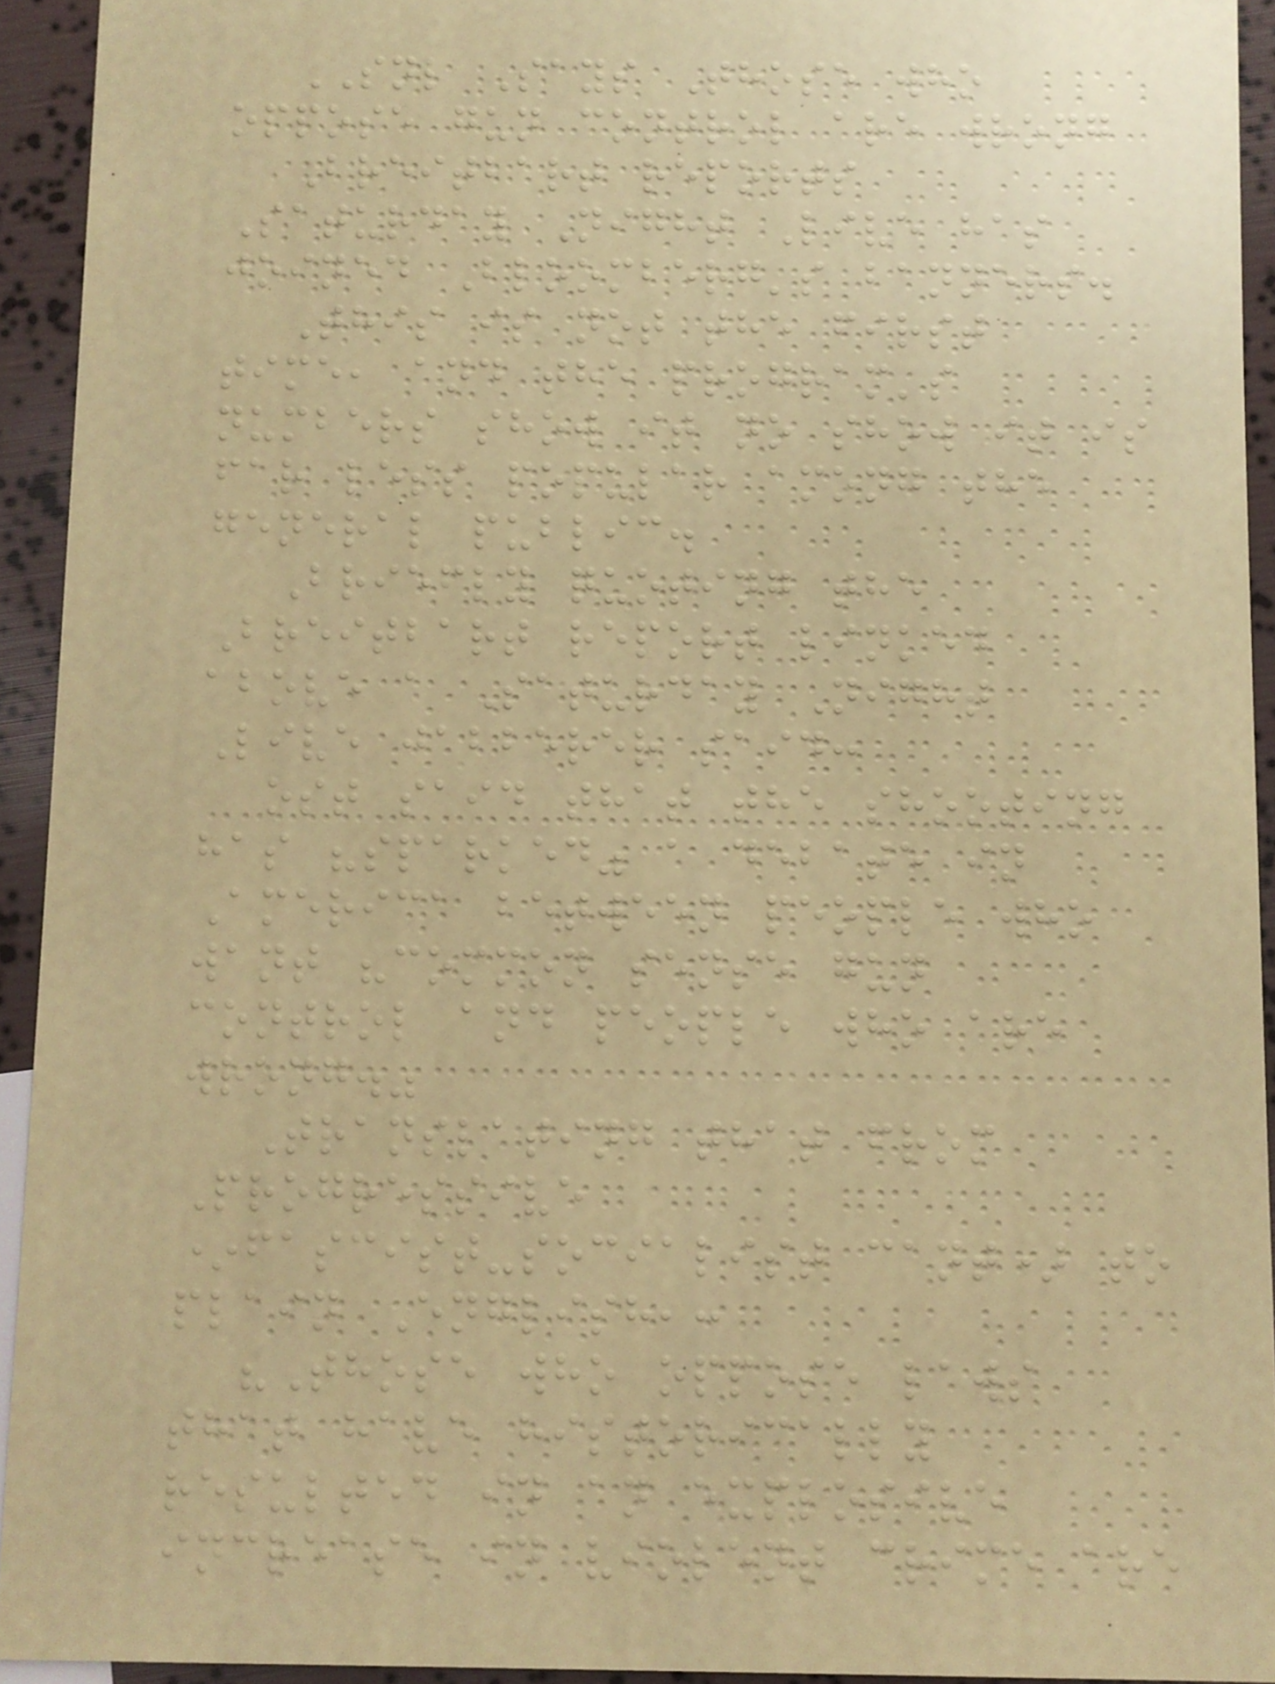SNL Says Those who
oppose gun control are wrong
Breitbart reports
Saturday Night Live has
joined Bloomberg's banners.
This is not the first
time, and the program's
numbers show it no show it is
far less popular among the
general public.
Briefly quoting the
Breitbart report linked
above a Saturday Night
Live jabberer said:
ost said that the shooting
has "sparked" a debate in
America between people who
want "common sense gun
control and people who are
wrong."
Translating that from
Progressive
*fascist-socialist cant) to
plain English,:
"Those who oppose laws
that have historically
resulted in an explosive
increase in violent crime are
